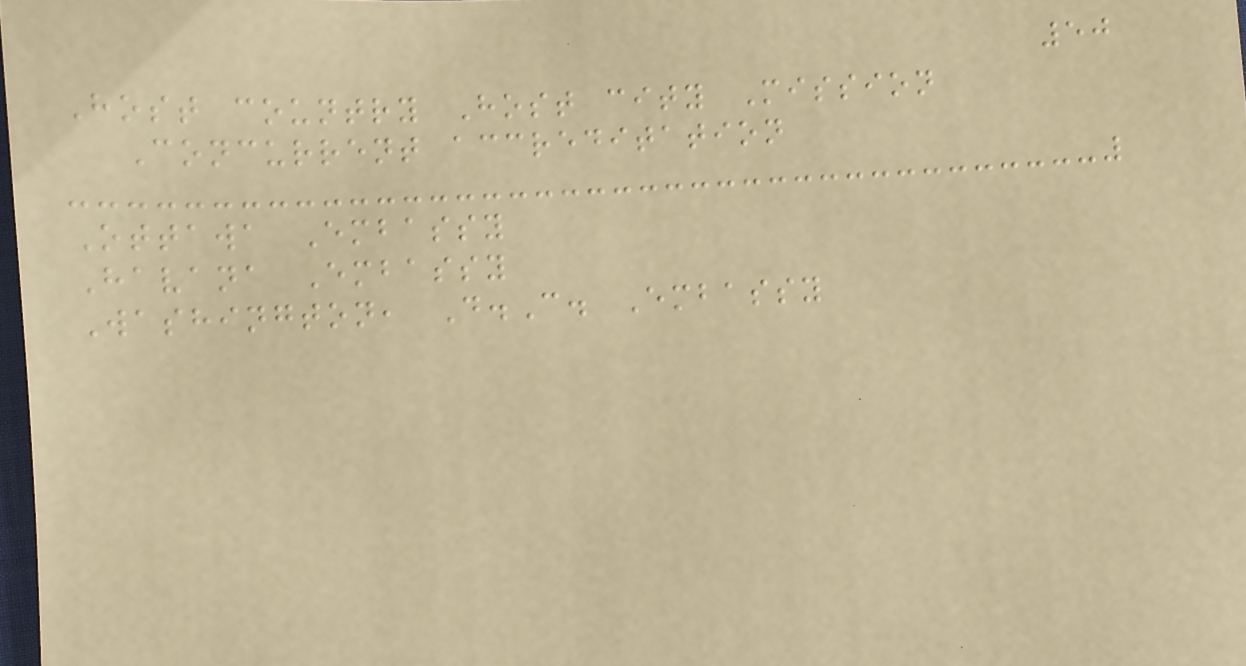50
Host country Host city Mission
Concurrent accreditation
Ottawa Embassy
Havana Embassy
Washington, D.C. Embassy
